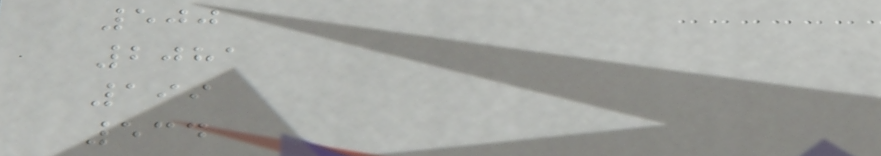500
2081
199
534
